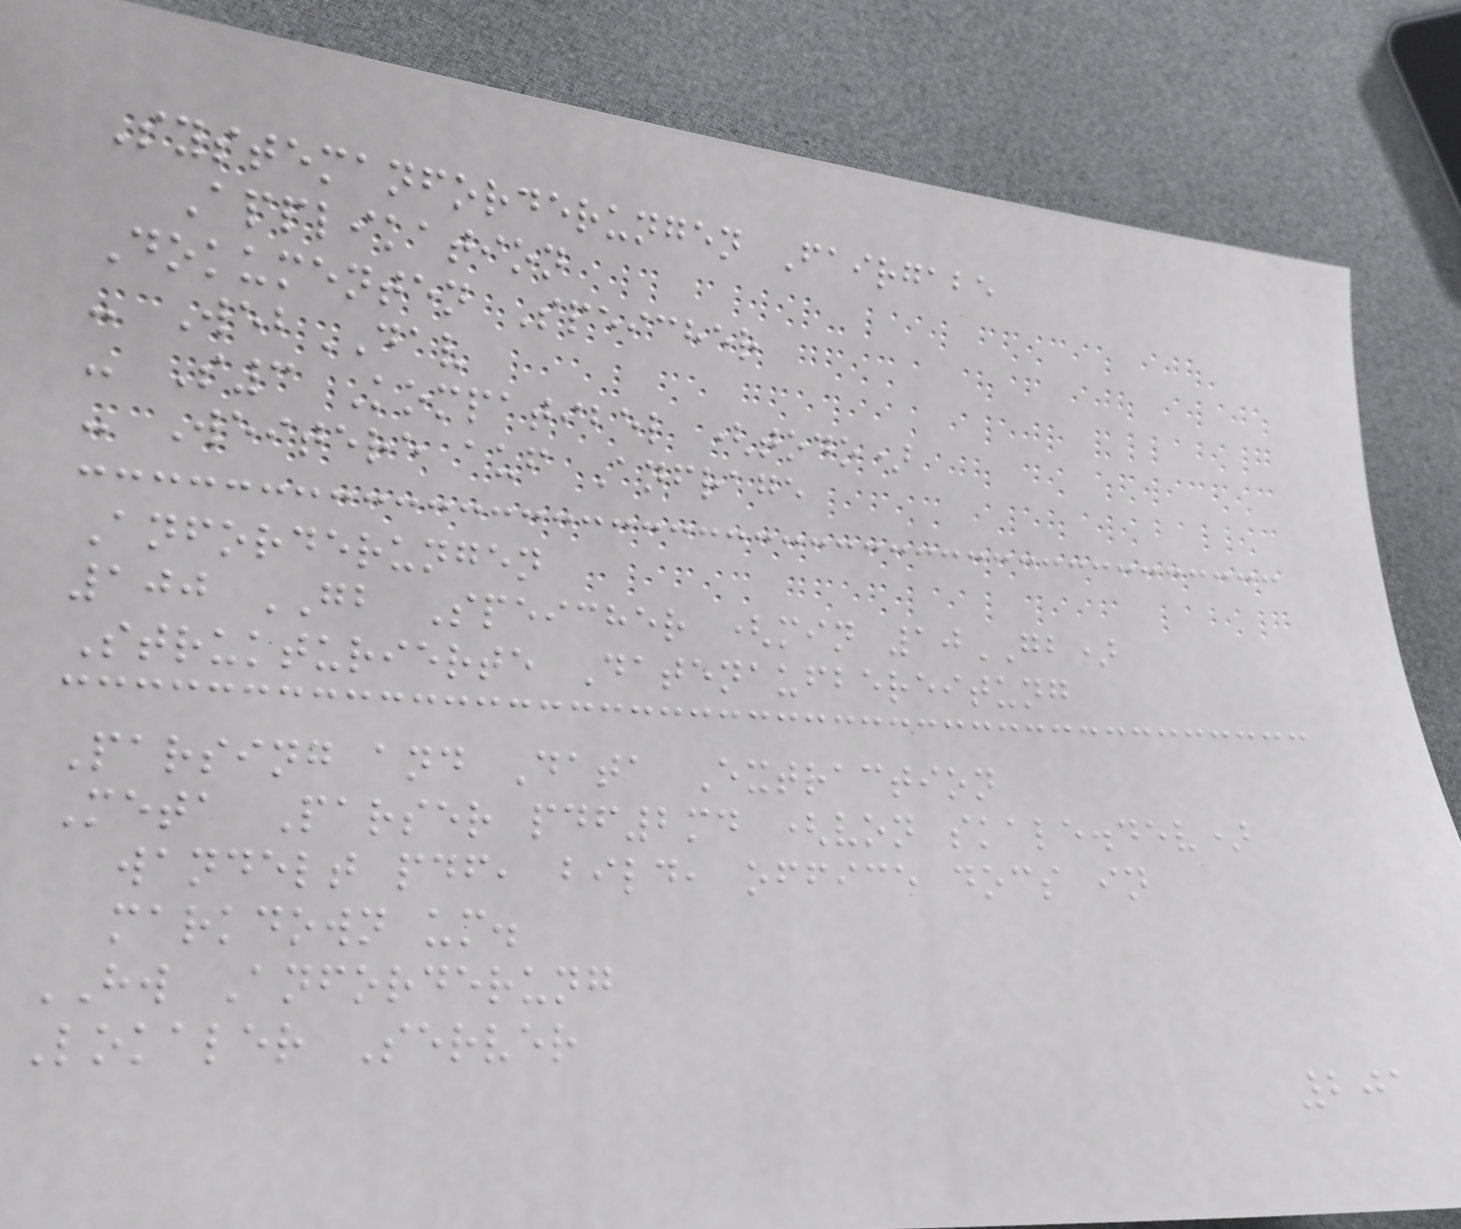Systemanforderungen Fairgabe
Applikation
Dokumenten Speicher
- WebDAV
- S3 Kompatibel (todo)
- Weitere auf Anfrage
Anforderungen
100 GB Speicher (min 10GB)
Strukturierte Datenaufbereitung
Parsing and Data Extraction
Meta Parser pdf2md (von skale.dev)
wandelt pdf, bild, office docs in
markdown um.
HW Anforderung
Lokaler Server
201
